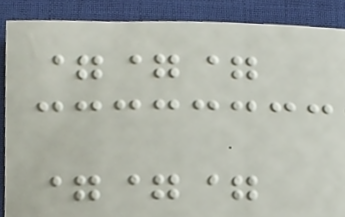===
===
